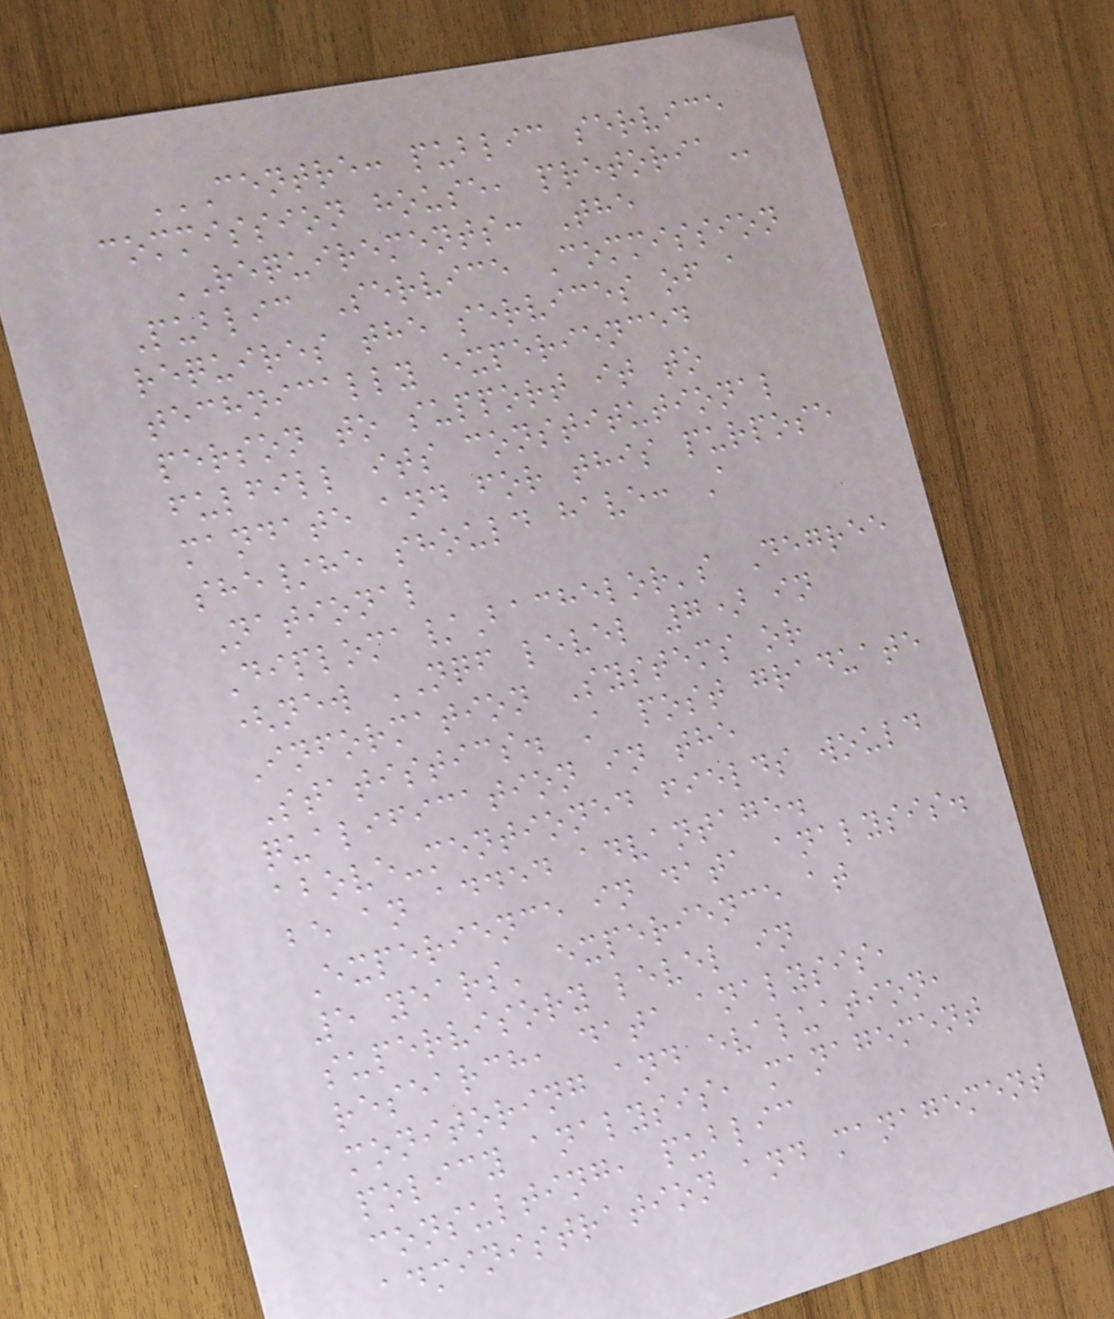CENTRE: PUBLIC SERVICE
COMMISSION HOUSE, PRETORIA
REQUIREMENTS: The
Public Service Commission
requires the services of a
technically experienced
person to support it to
fulfill its constitutional
mandate and for this purpose
she/he should have: A
National
Diploma/Bachelor's Degree
(new NQF level 7) in
Information Systems or
Statistics. A post graduate
qualification in the
above-mentioned fields would
be an added advantage.
Experience in data analysis.
5 years' experience at
supervisory level in
research, data analysis,
monitoring and evaluation,
policy analysis, management
consulting, public
administration and management
